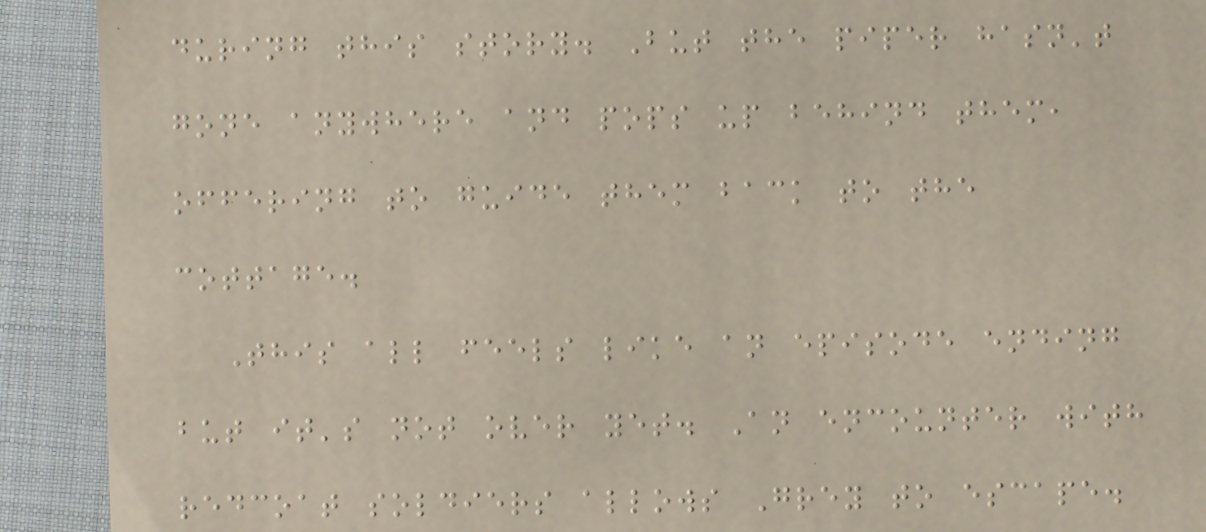during this story. But the piper hasn't
gone anywhere and pops up behind them,
offering to guide them back to the
cottage.
This all feels like an episode ending
but it's not over yet. An encounter with
redcoat soldiers allows Grey to escape.
